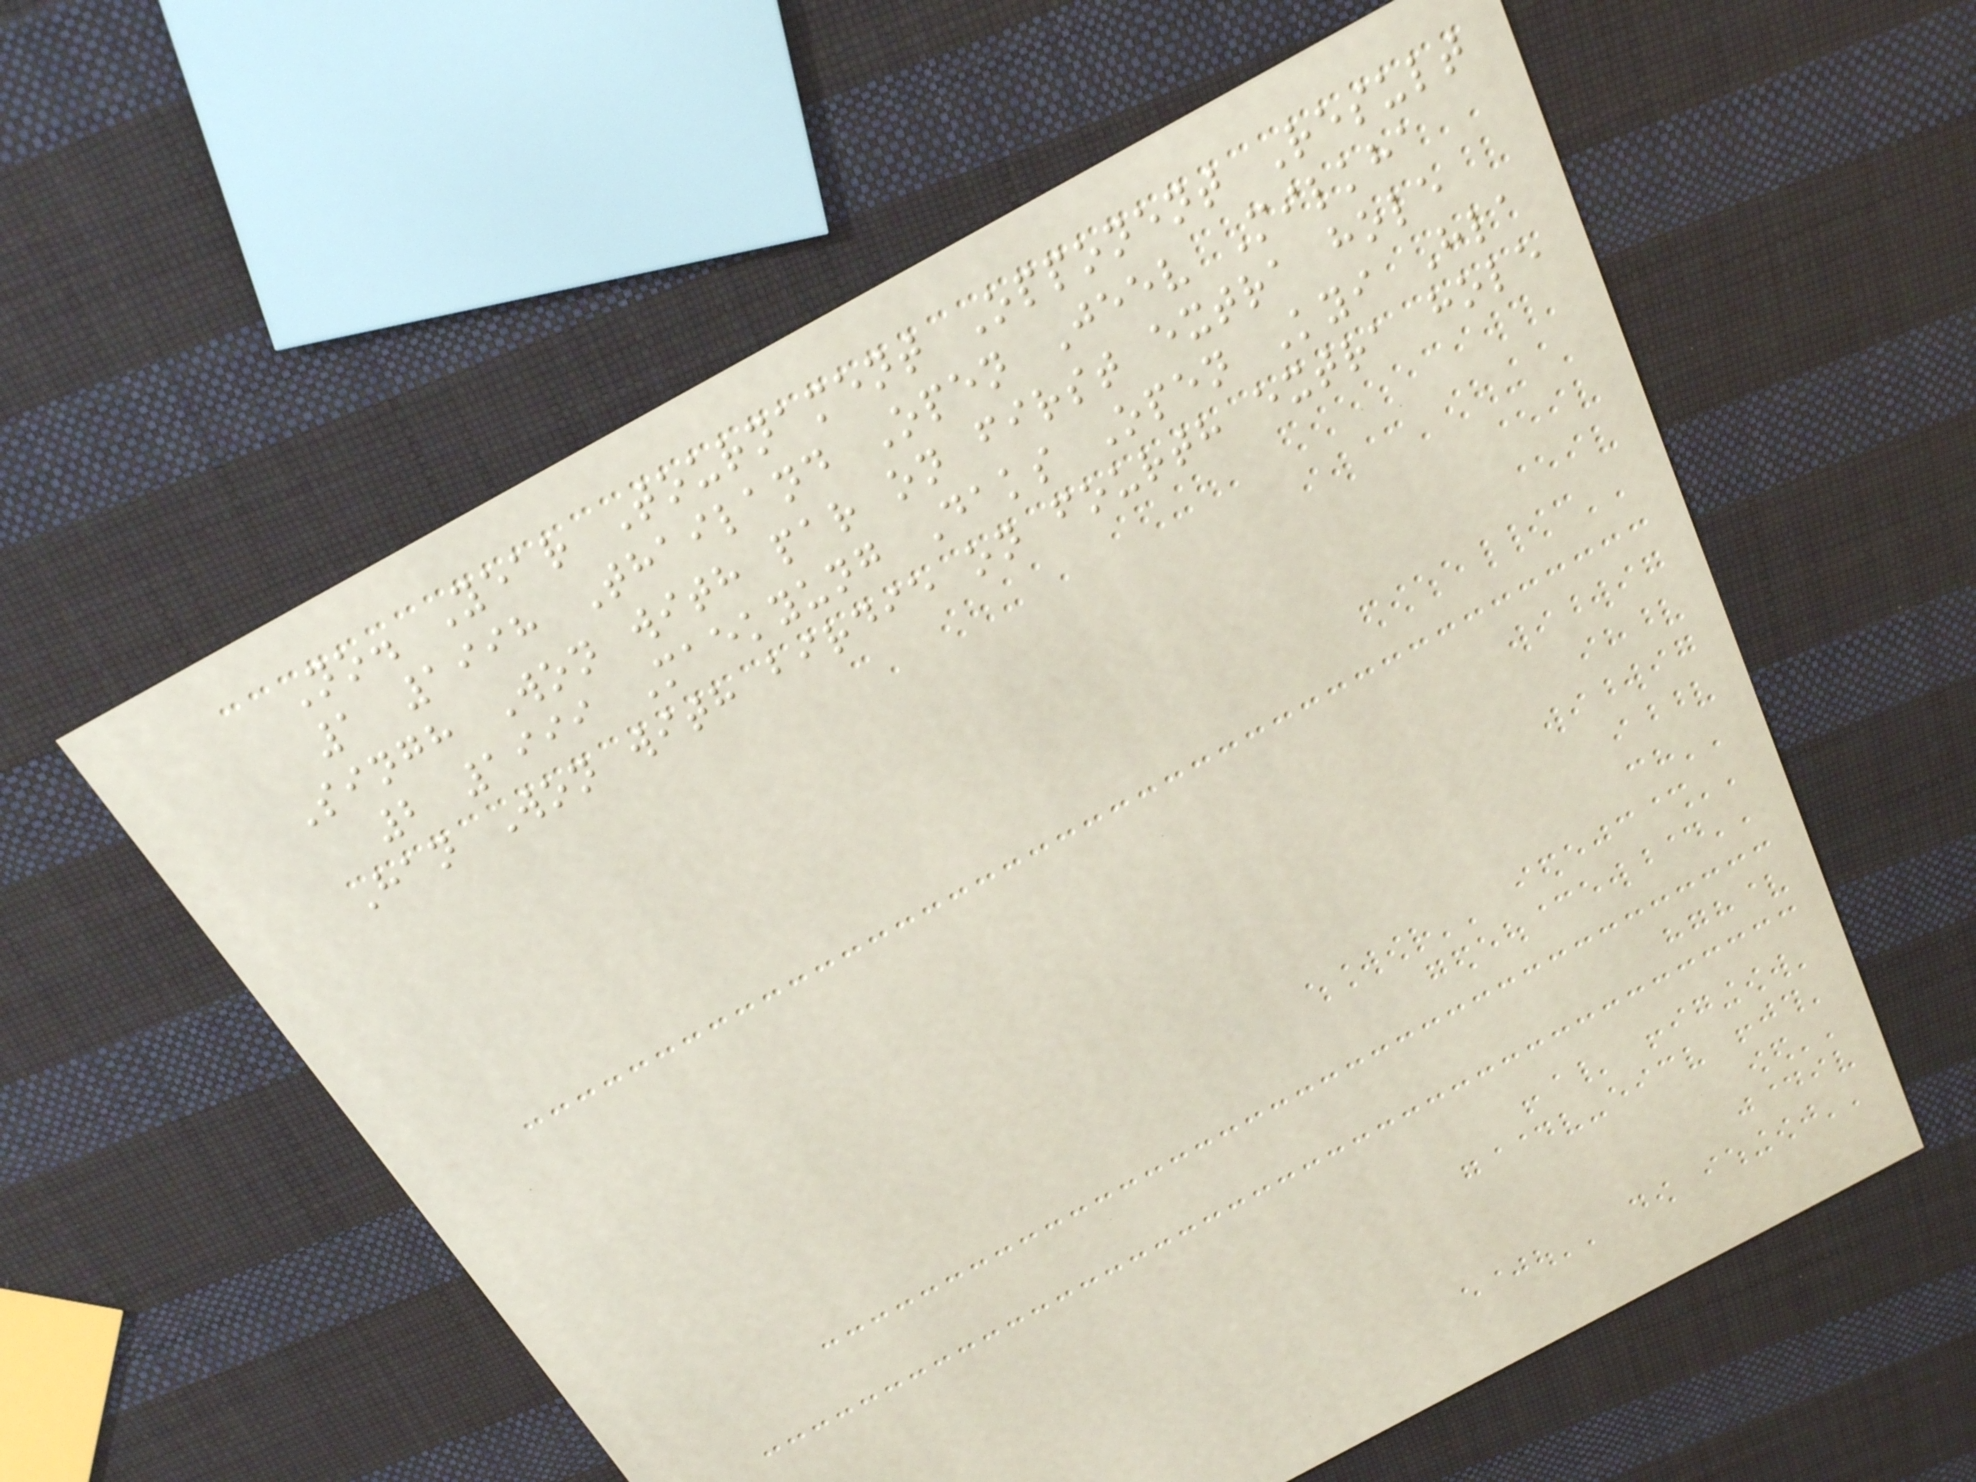No. Year Tournament Opponent Result
1 1998 Thailand Open Jeev Milkha
Singh Won with par on first extra hole
2 1999 Maekyung Daks Open Kyi Hla
Han Won with birdie on fourth extra hole
